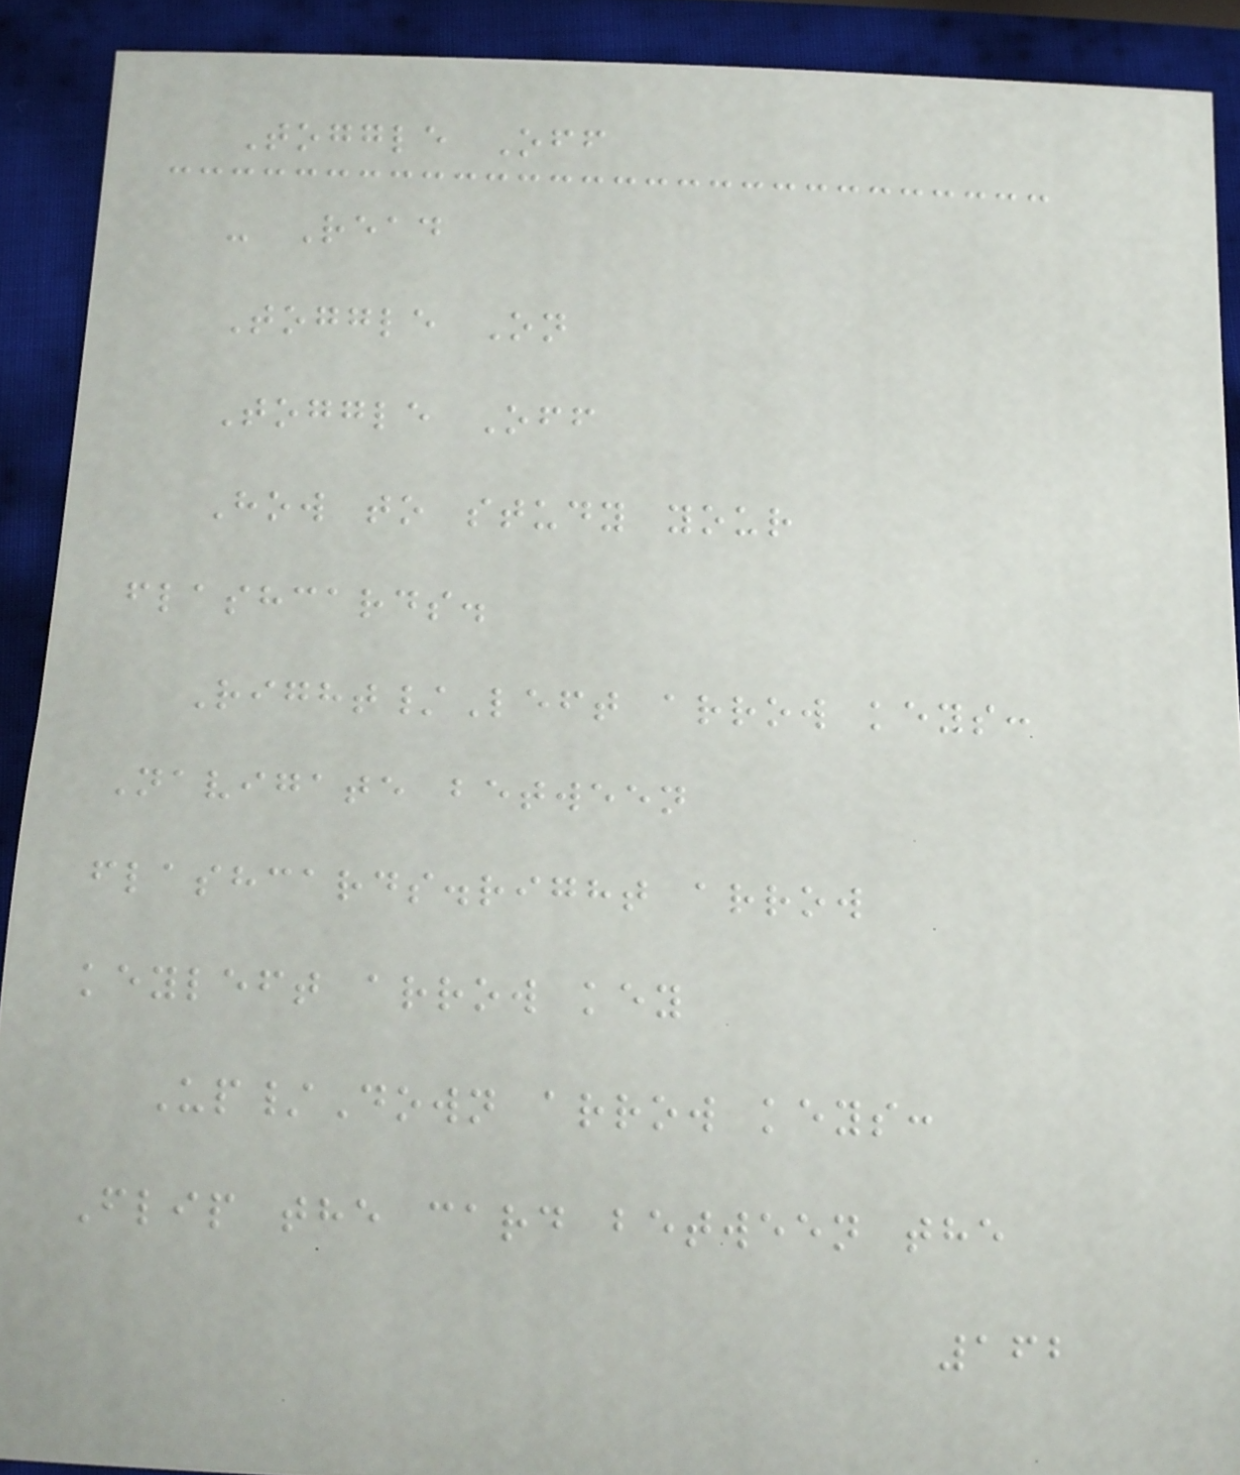Toggle Off
- Read
Toggle On
Toggle Off
How to study your
flashcards.
Right/Left arrow keys:
Navigate between
flashcards.right arrow
keyleft arrow key
Up/Down arrow keys:
Flip the card between the
162
